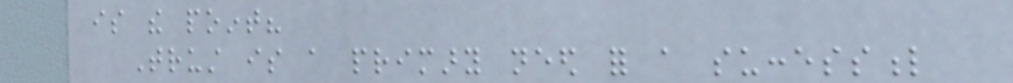is the point?
Trust is a primary need for a successful
